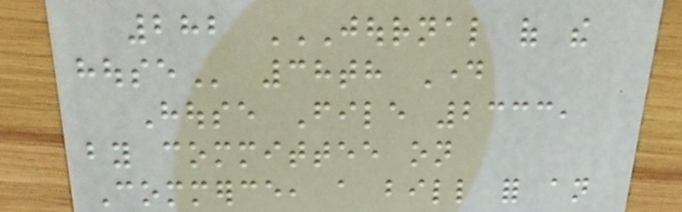282 JOURNAL OF THE
HOUSE 38th Day
House File 2333,
by committee on
Commerce, a bill for an
